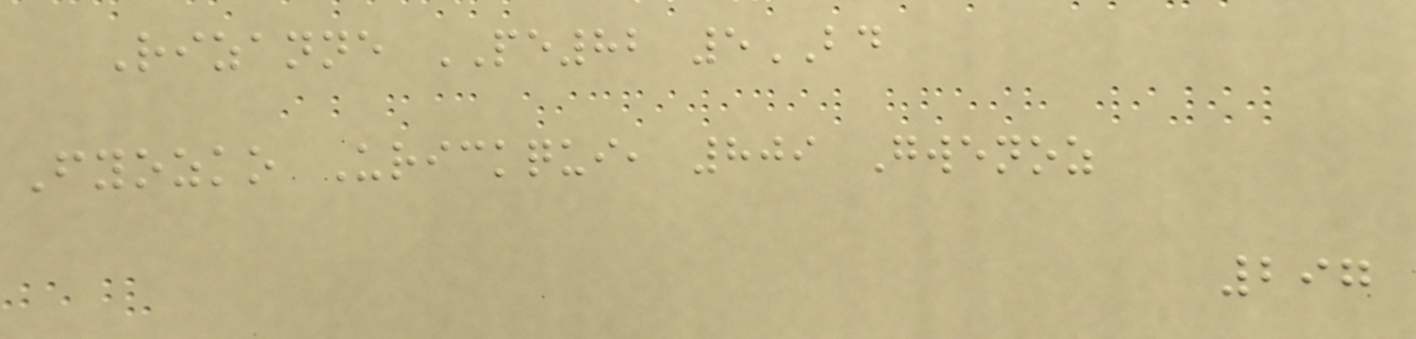Rizanne PE82 5BD
Fyozko Urickqui, 809 Gwenoz
297
